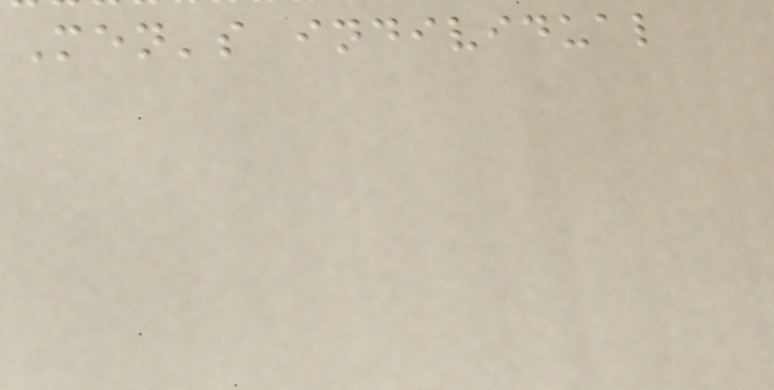Men's individual
